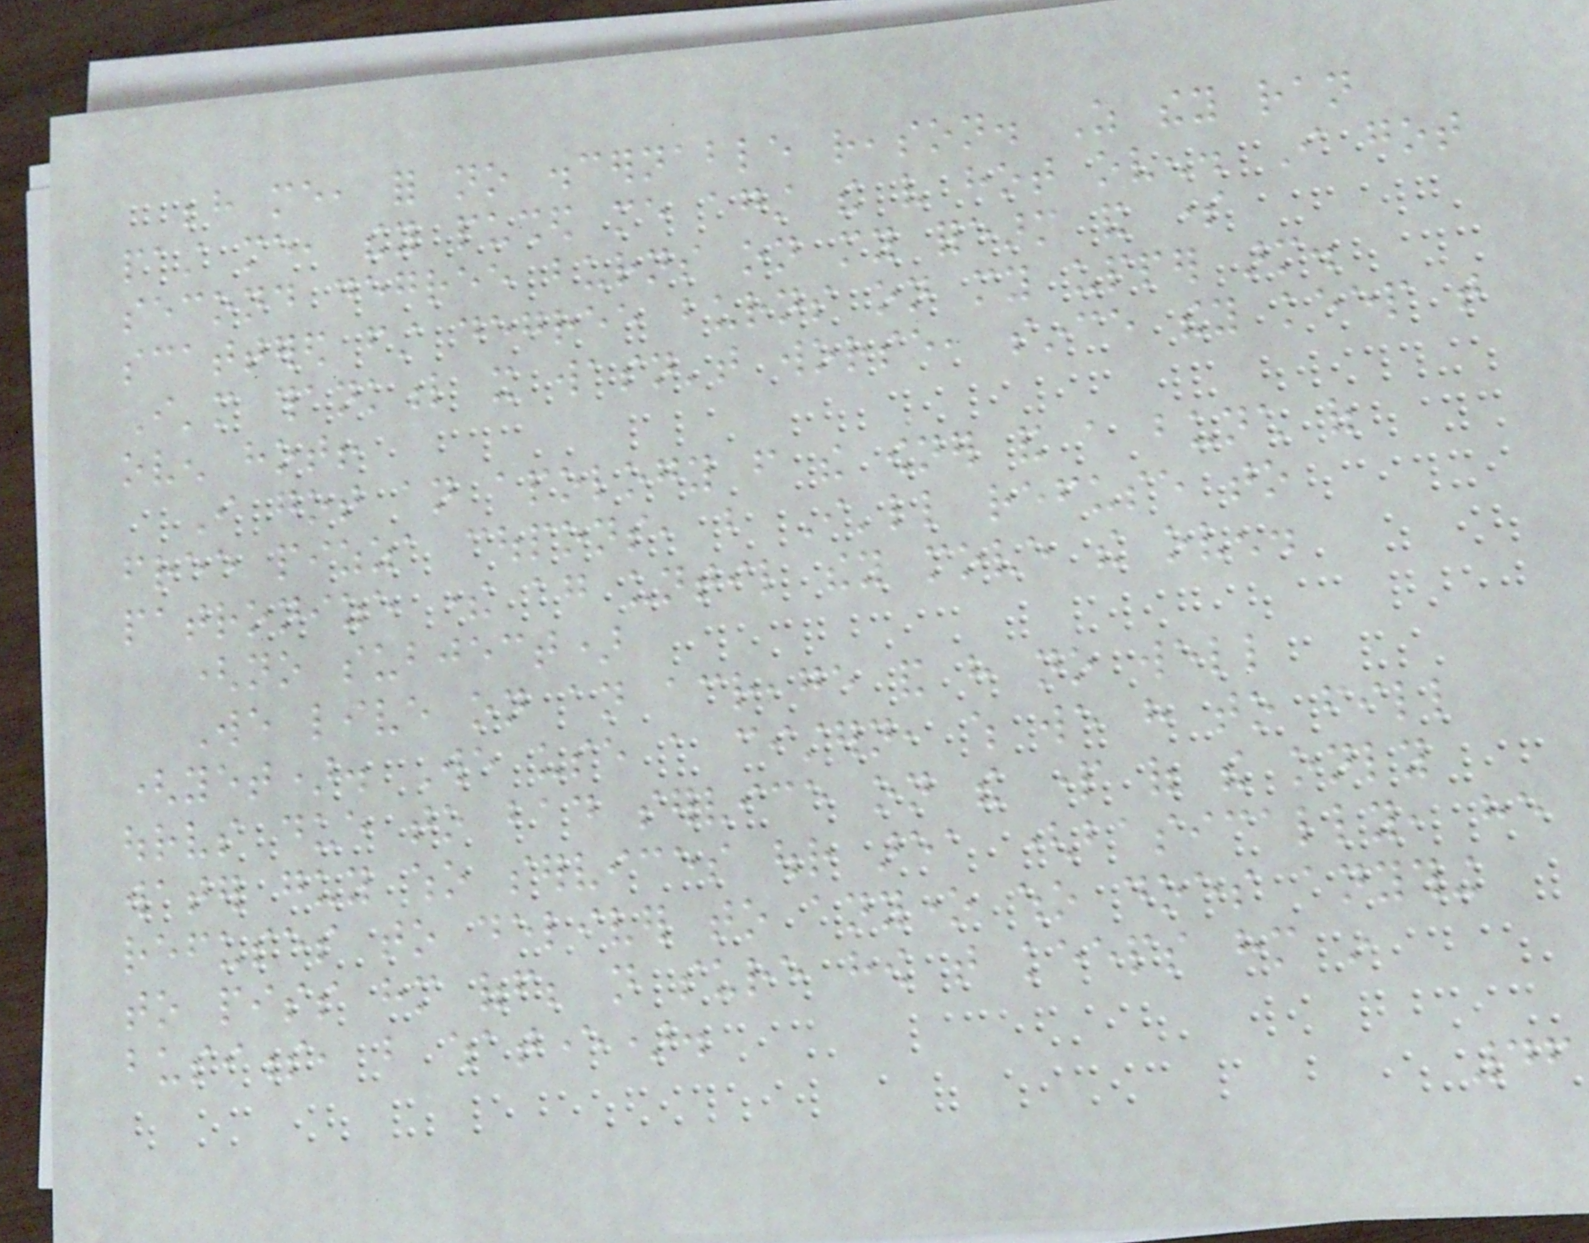behind me, for no discernable reason. As they ran
past me, they pushed me against the very hot oven. I got
second degree burns on my forearm and some
scattered first degree burns on my upper arm.
I'm thankful it wasn't worse, since they keep that
oven hot!
I got an apology from the owner and a bunch of
free pizza coupons, but I'll refuse to
patronize there again until they move the oven.
(no subject)
We live on an acreage and have no well
(yet). We use a cistern, which we have to fill
ourselves due to bad service on the part of the only
water guy who services our area (basically, he
refuses to deliver to anyone who does anything
to piss him off; not sure how that keeps him in
business, but whatever).
46
